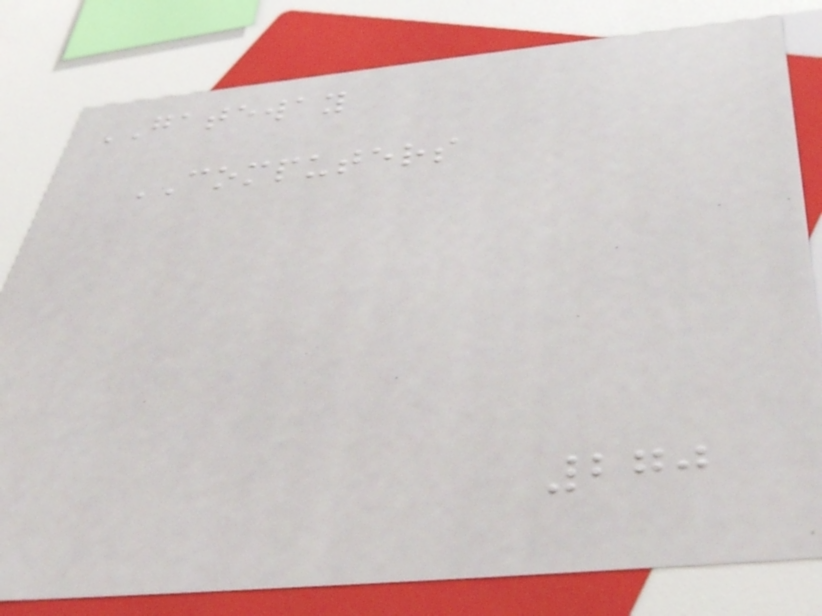GATEWAY
COMPUTERS
270
